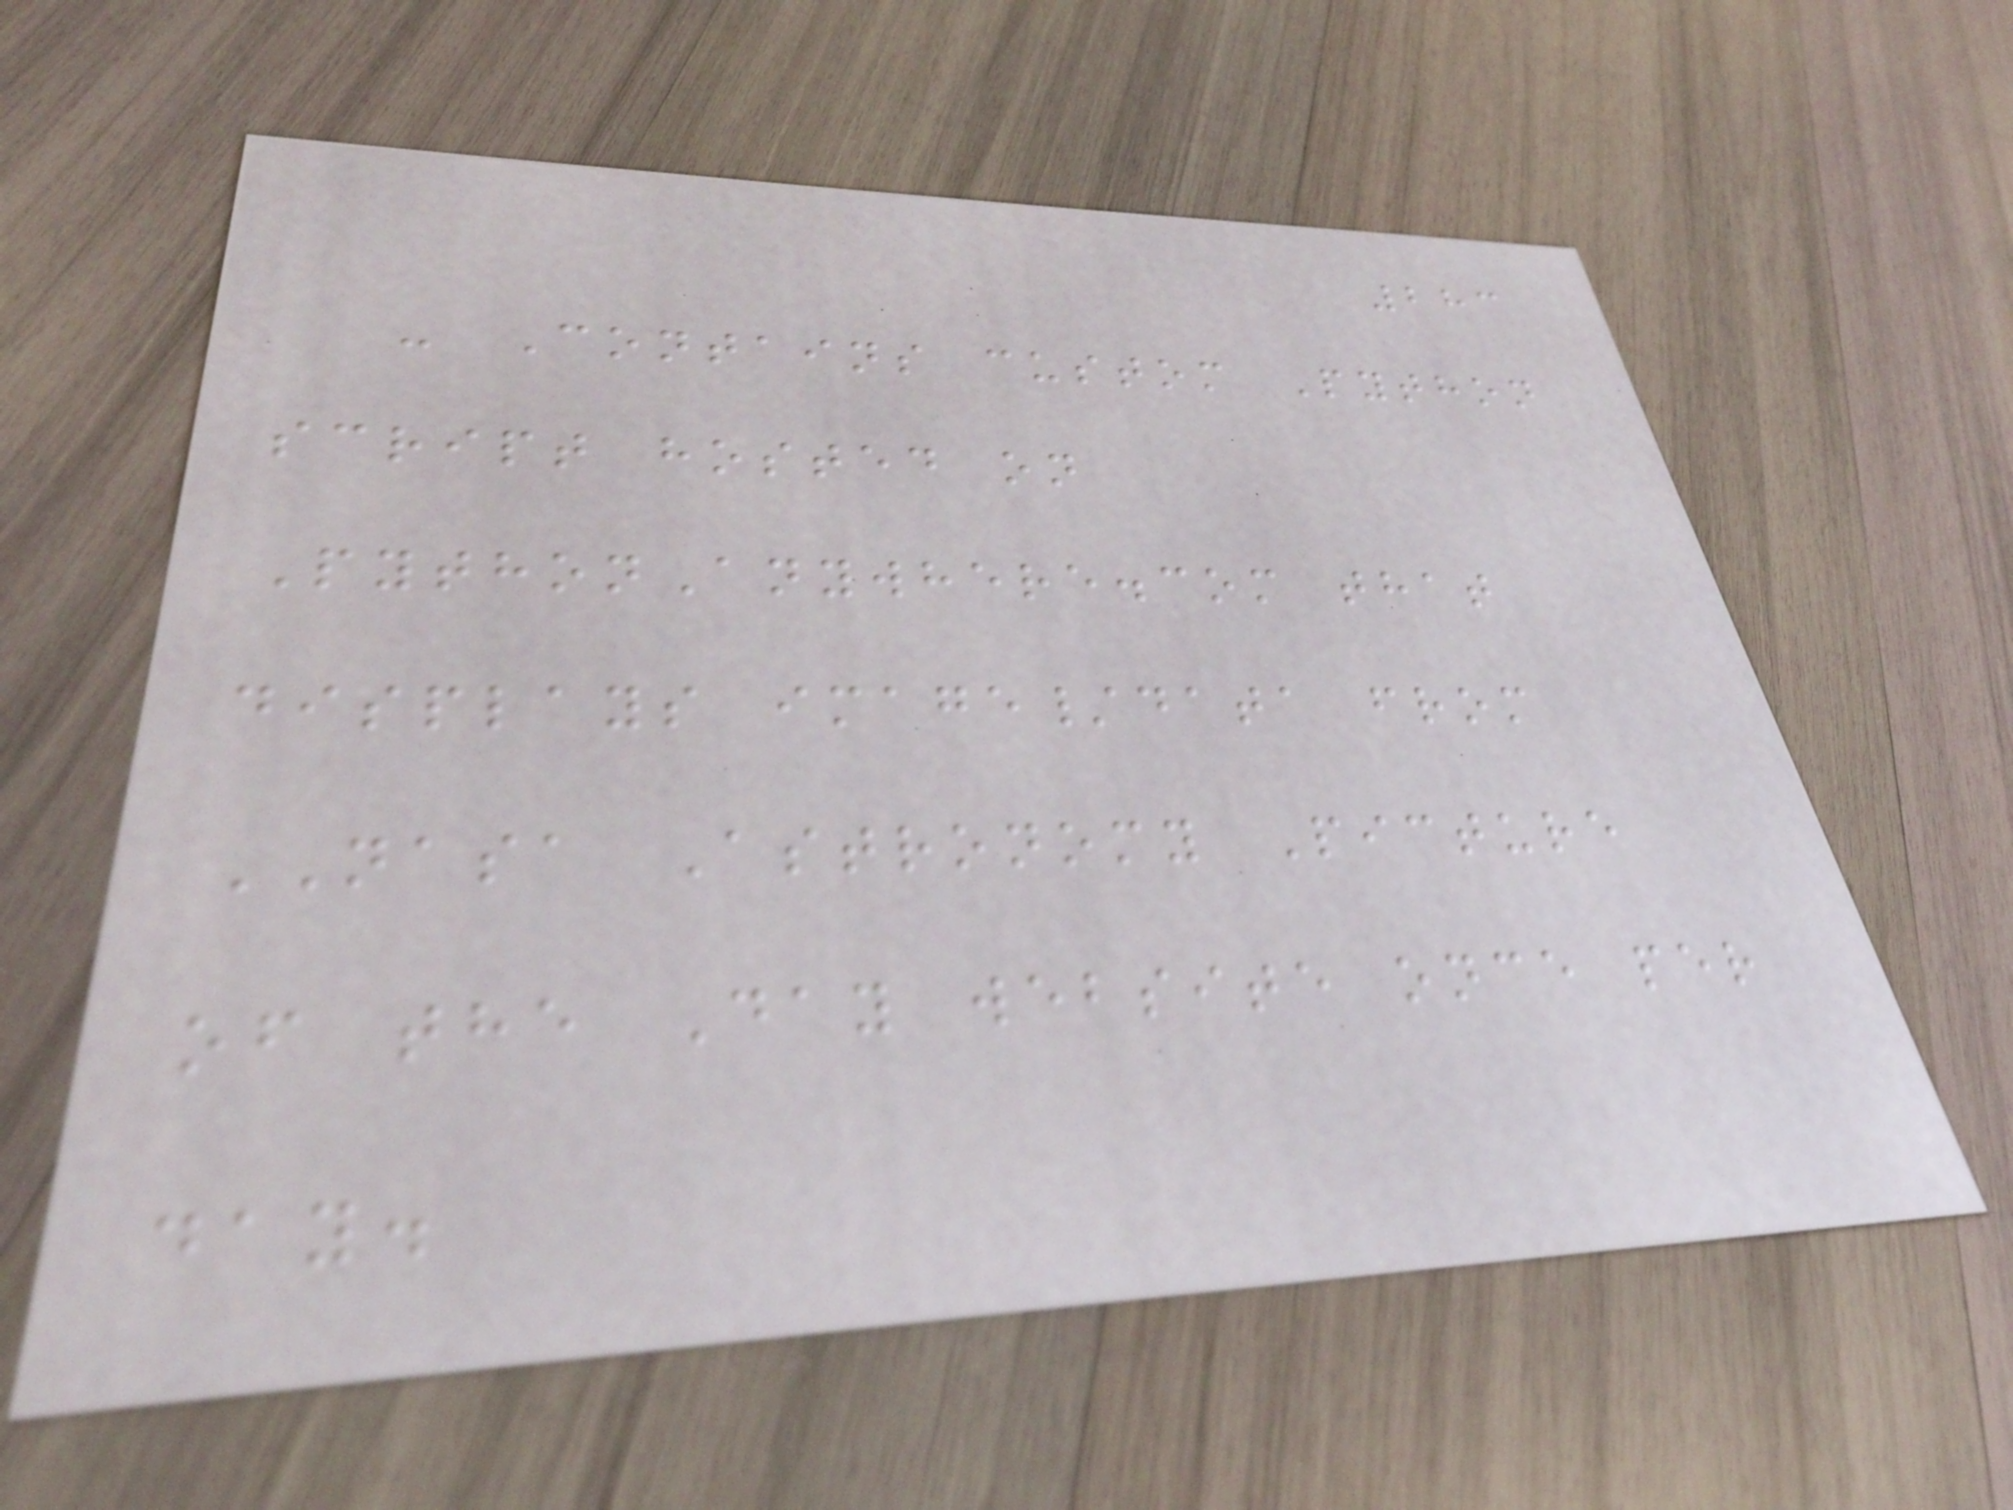283
- Contains custom Python
script hosted on
PythonAnywhere.com that
displays image/data from
NASA Astronomy Picture
of the Day website once per
day.
